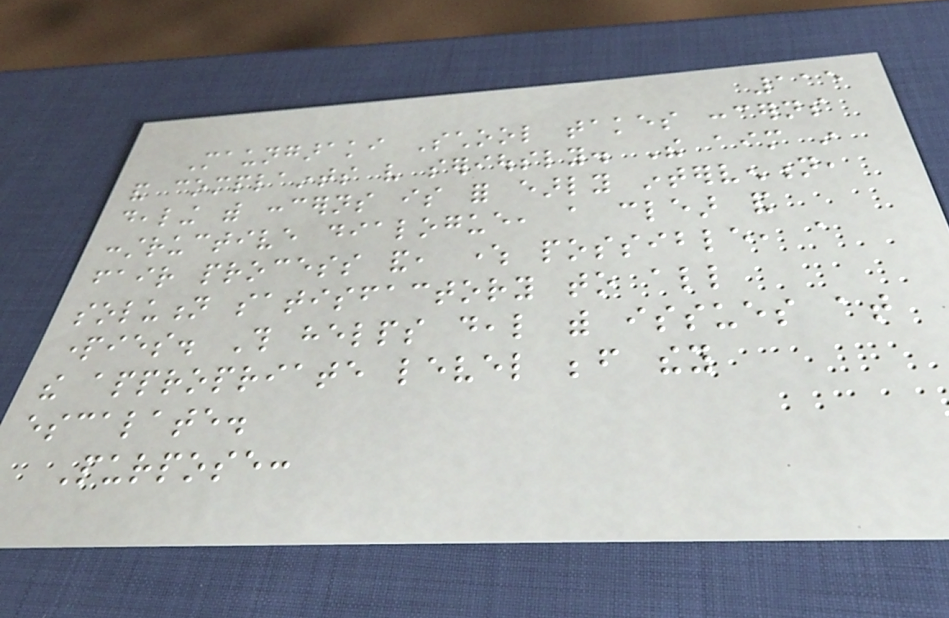115
Maungaraki School takes concerns
and complaints very seriously. The aim in
dealing with concerns is for early intervention,
constructive dialogue, a clear and
fair process and, where possible, a
solution satisfactory to all
parties. This helps deal with issues at
the appropriate level before they
escalate.
Purpose:
